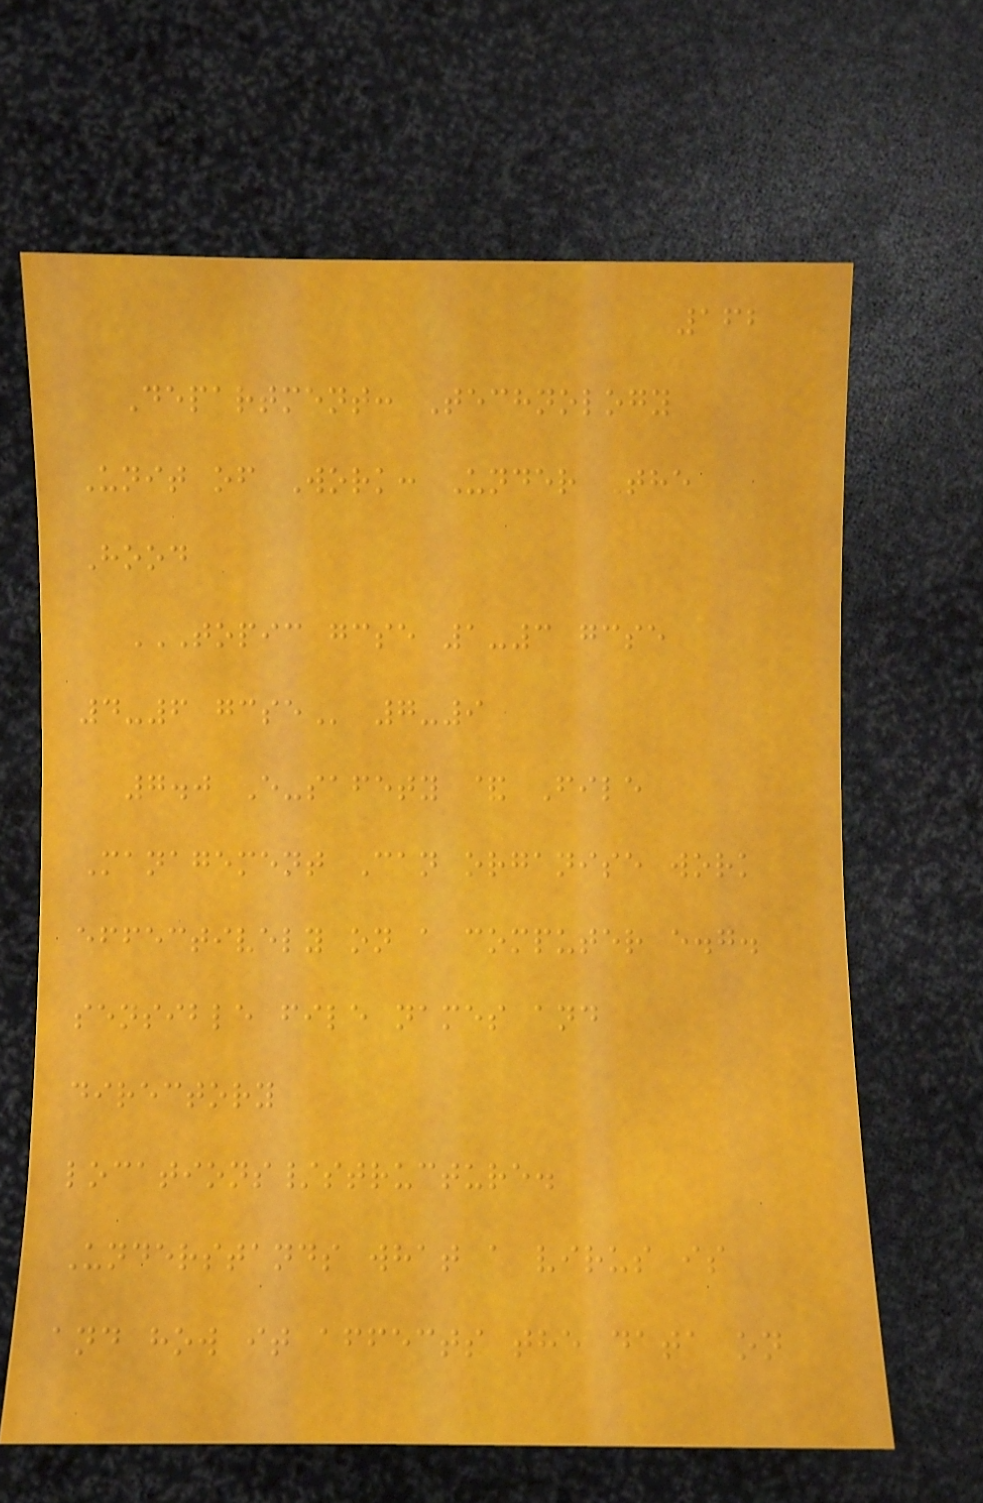162
Department: Technology
Unit of Work: Under The
Hood
TOPIC GCSE 1-3 GCSE
4-6 GCSE 7-9
7.0 E-safety & File
Management Can organise work
effectively on a computer e.g.
sensible file names and
directory
locations/structure.
Understands what a virus is
and how it affects the data on
